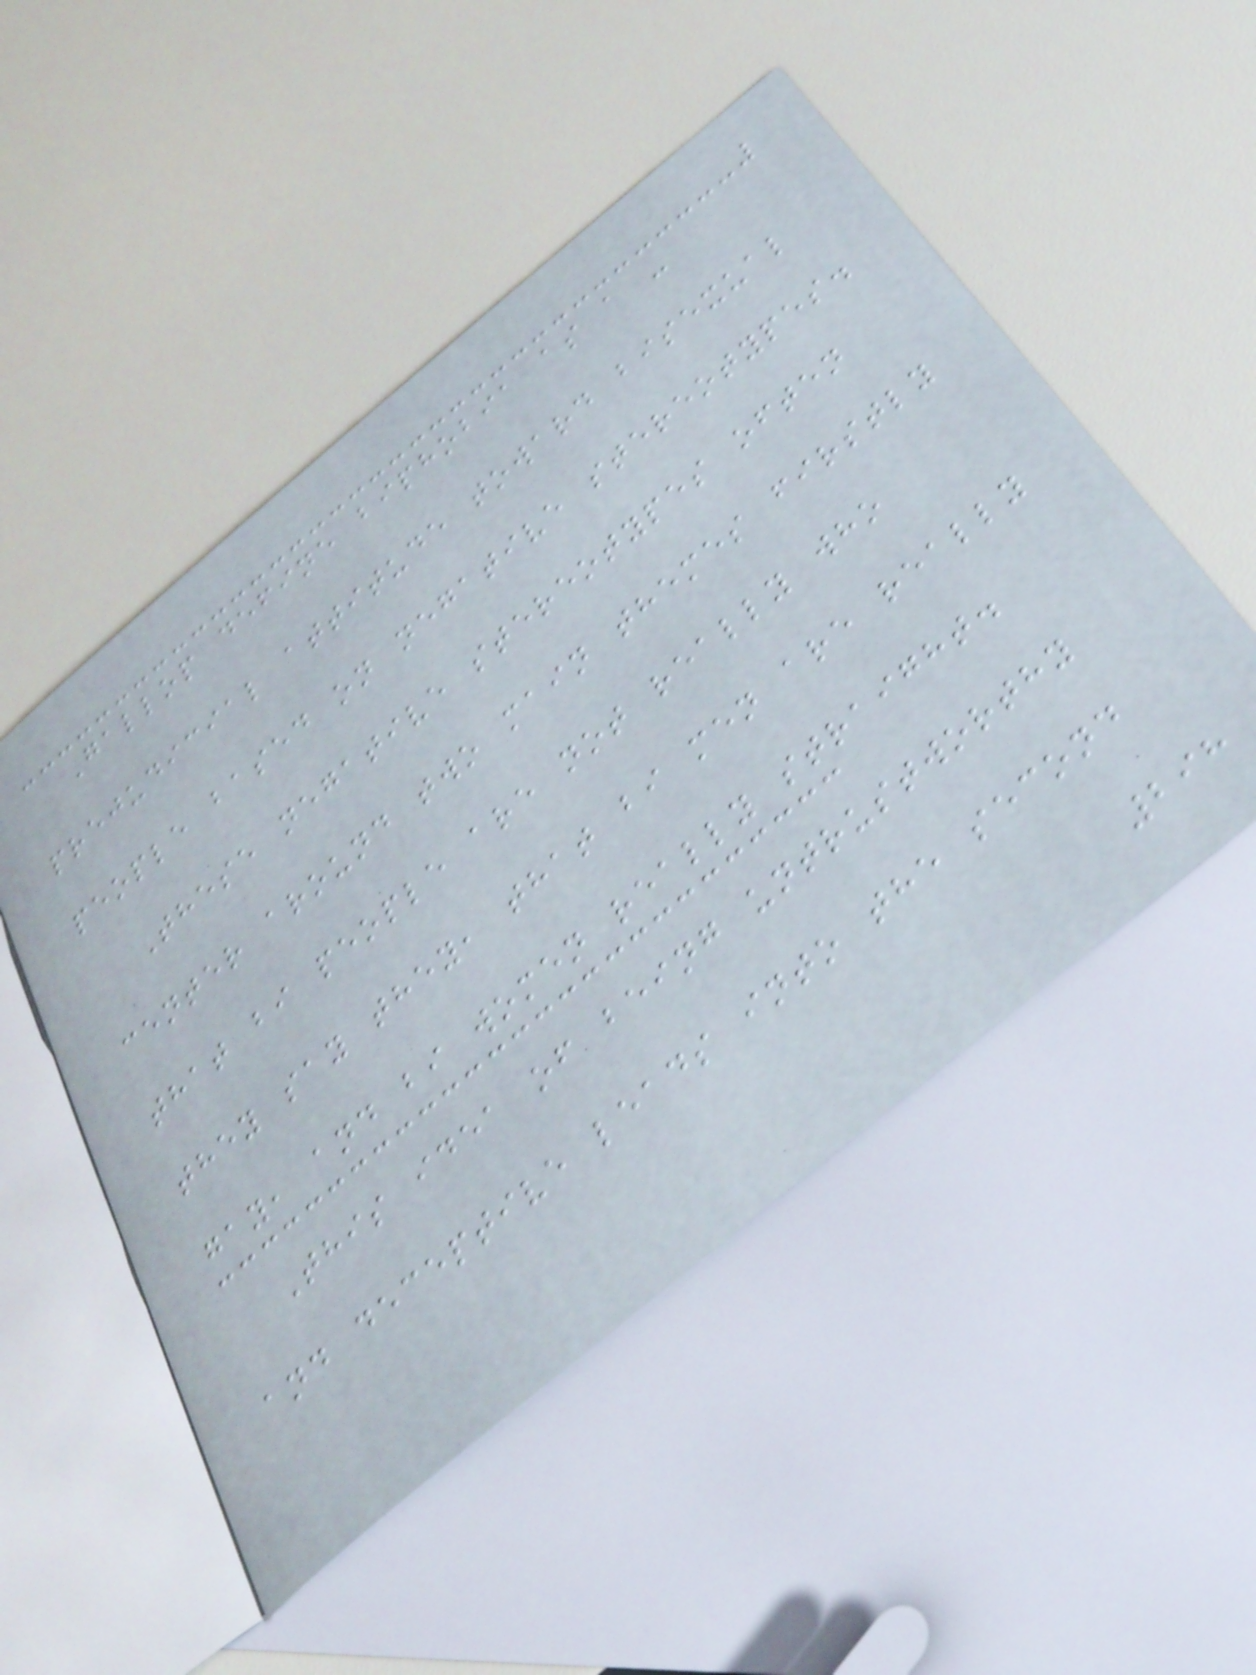Gallop define biphobia as a -
prejudicial attitude toward bisexual
people based on negative stereotypes.
These negative stereotypes often
center around two main themes firstly
that bi people are not really who
they say they, that bi men are really
gay, and bi women really straight.
This idea of being untrustworthy
and deceptive leads into the second
298
